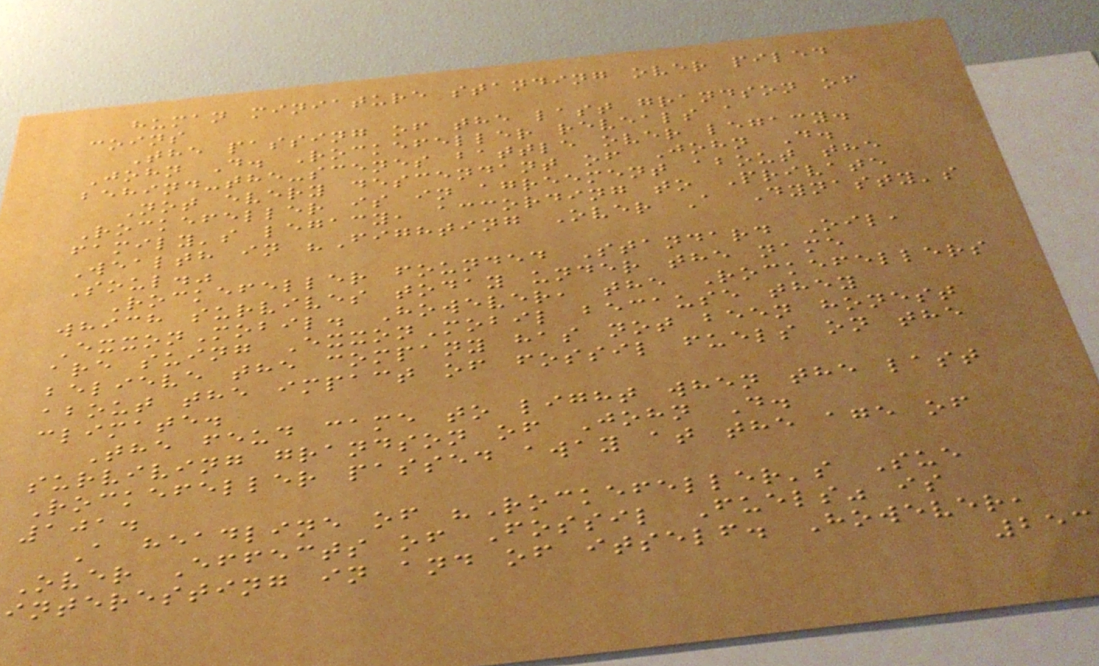human miniature standing over piled
coins
The passing of the last grandson of
John D. Rockefeller reveals a
behind-the-scenes battle over legacy.
Not every descendant of John D.
Rockefeller is in agreement about the
family's legacy, according to Private
Wealth in "Fighting Over A Dynasty's
Soul."
Rockefeller founded Standard Oil,
which survives today under the name
ExxonMobil. However, the Rockefellers
are suing ExxonMobil because they
believe the company has not been honest
about the impact of fossil fuels on the
climate.
The feud came to light when the last
surviving grandson of John D.
Rockefeller passed away at the age of
101.
A headline of "Rockefeller's Sue
Over Effects of Fossil Fuels" is
interesting in and of itself. However,
253
